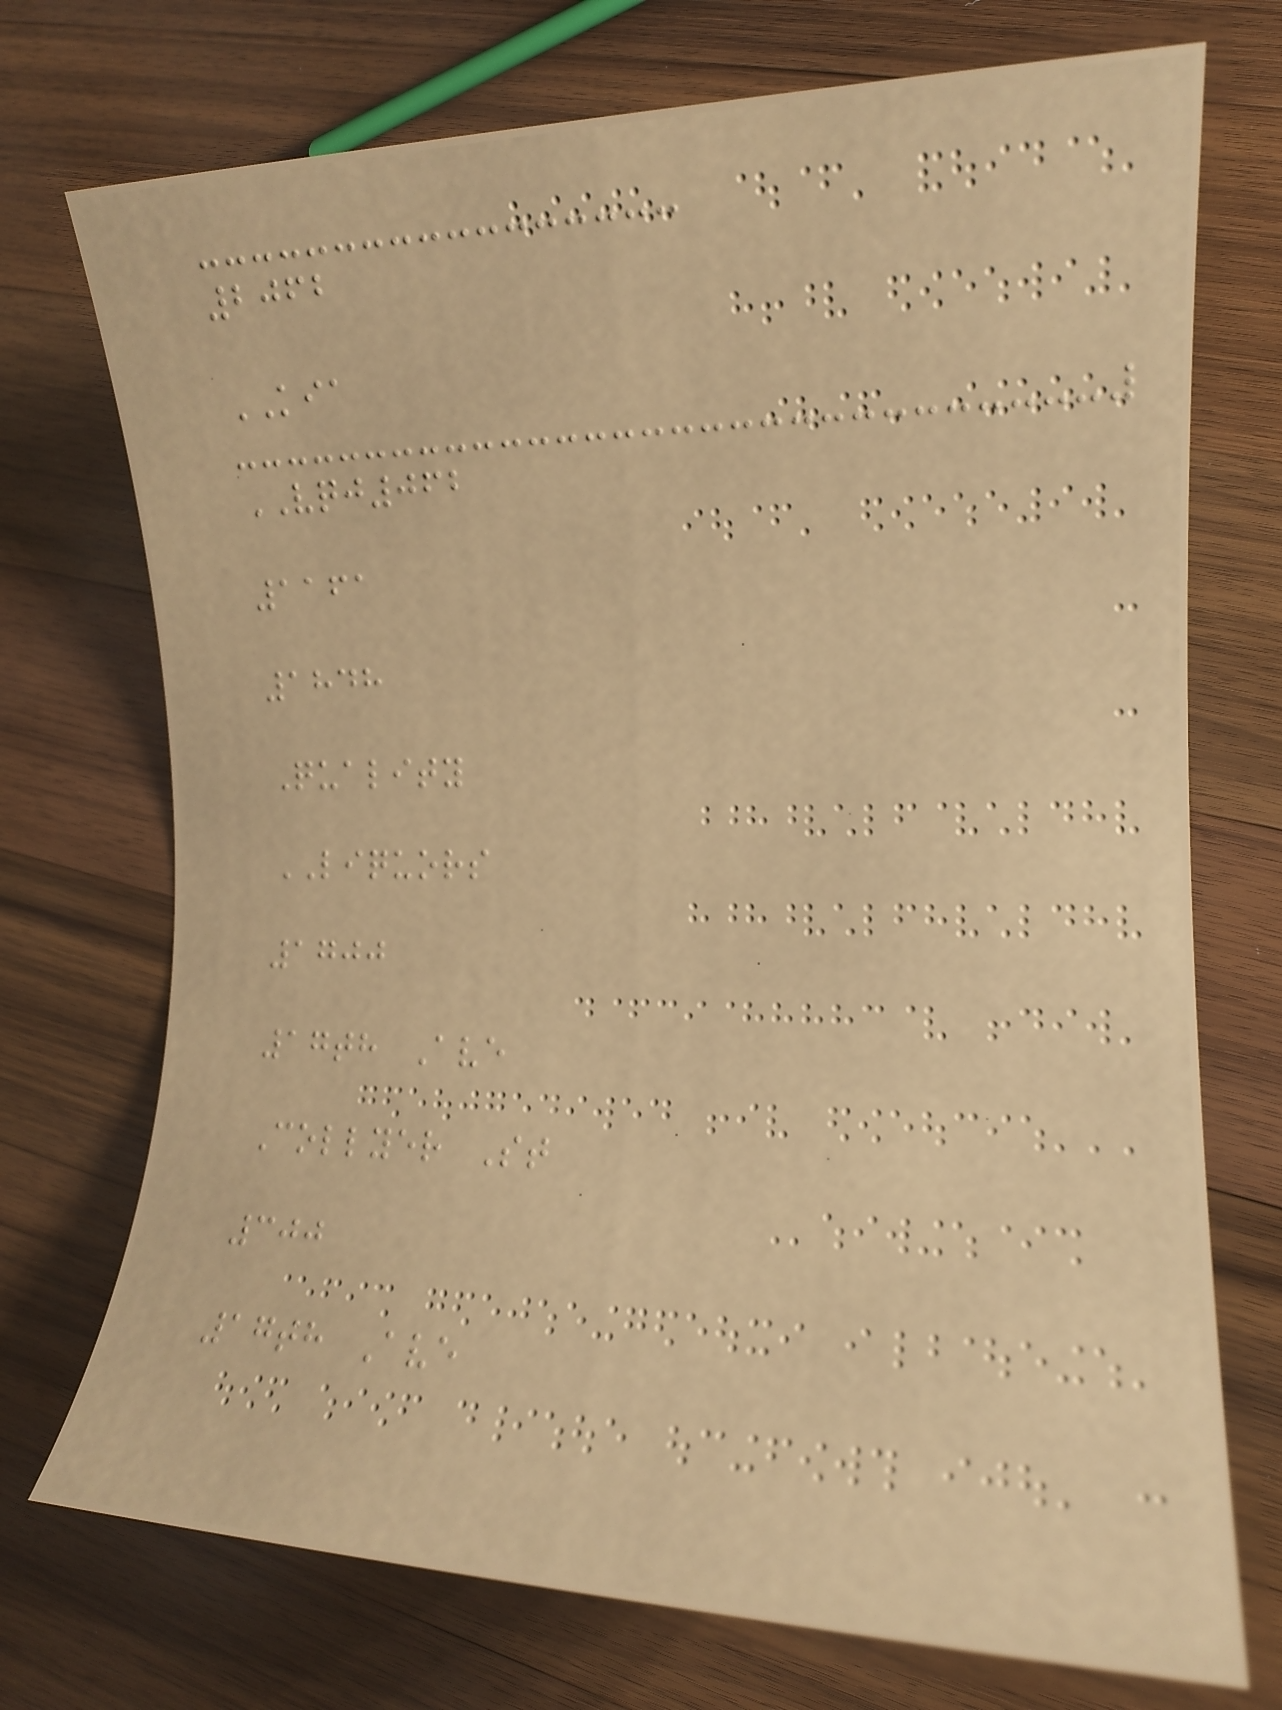2062
KIA
VQJ062
1161
1848
Quality
LIQUORS
1700
17th Ave
Collyer St
300
17th Ave
